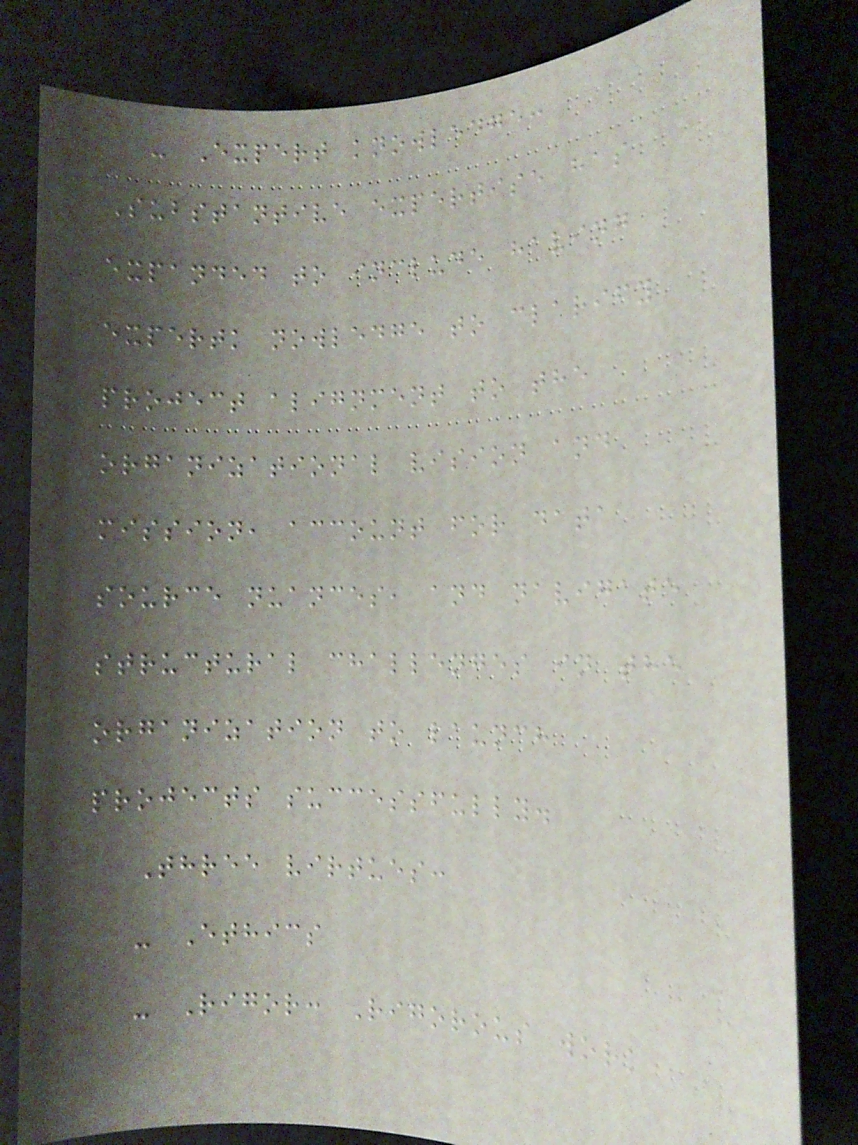- Expert knowledge:
Substantive expertise has
expanded to include having
expertk nowledge to clarify
project alignment to the
organizational vision and
mission, account for data
source nuances, and navigate
structural challenges in the
organization to launch
projects successfully.
Three virtues:
- Ethics
- Rigor: Rigorous work
